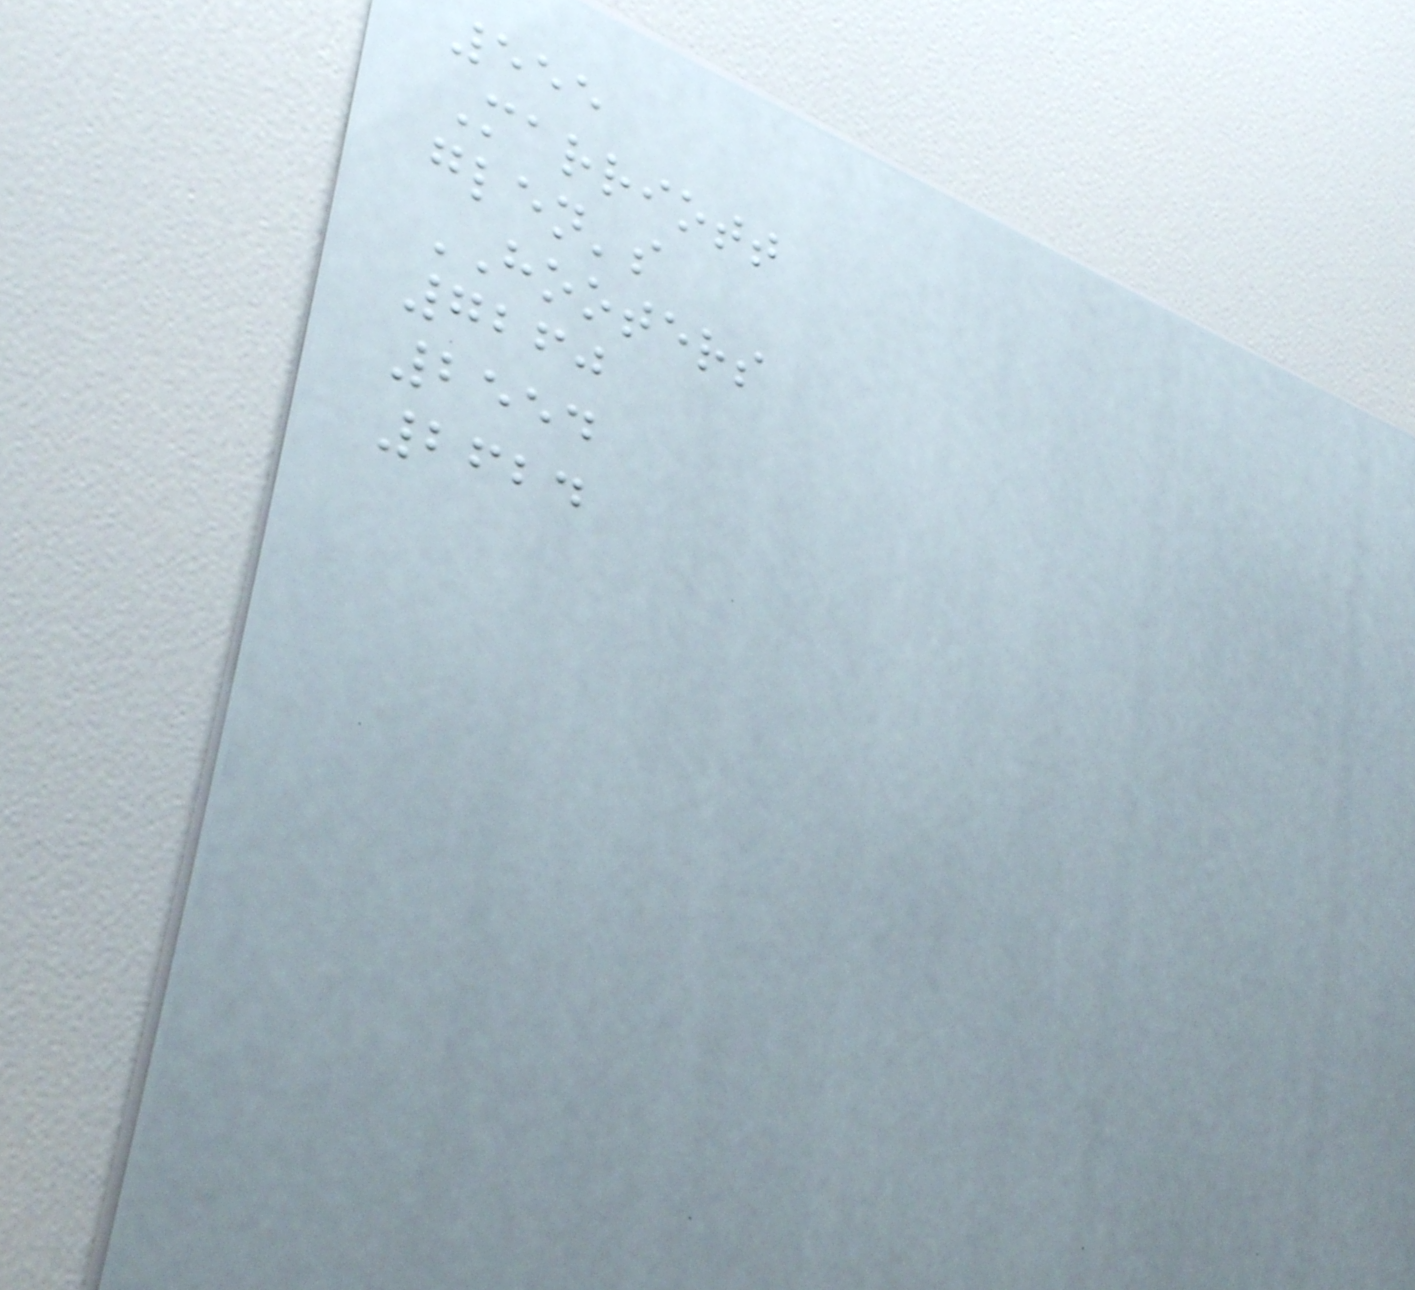555
Marriott
glen's
HOOTERS
7260
2554
2624
